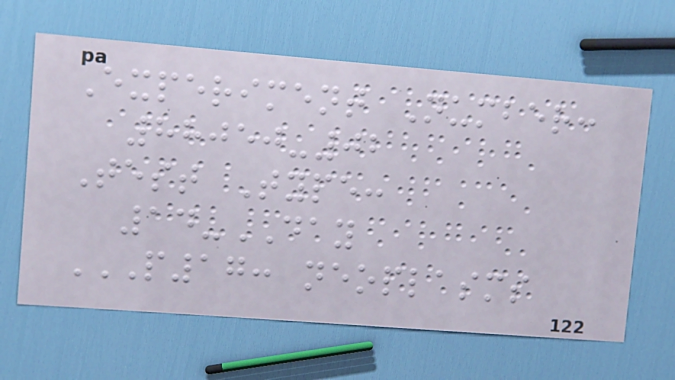Experiment Number:
88050-02
Test Type:
14-DAY
P17: NEOPLASMS
